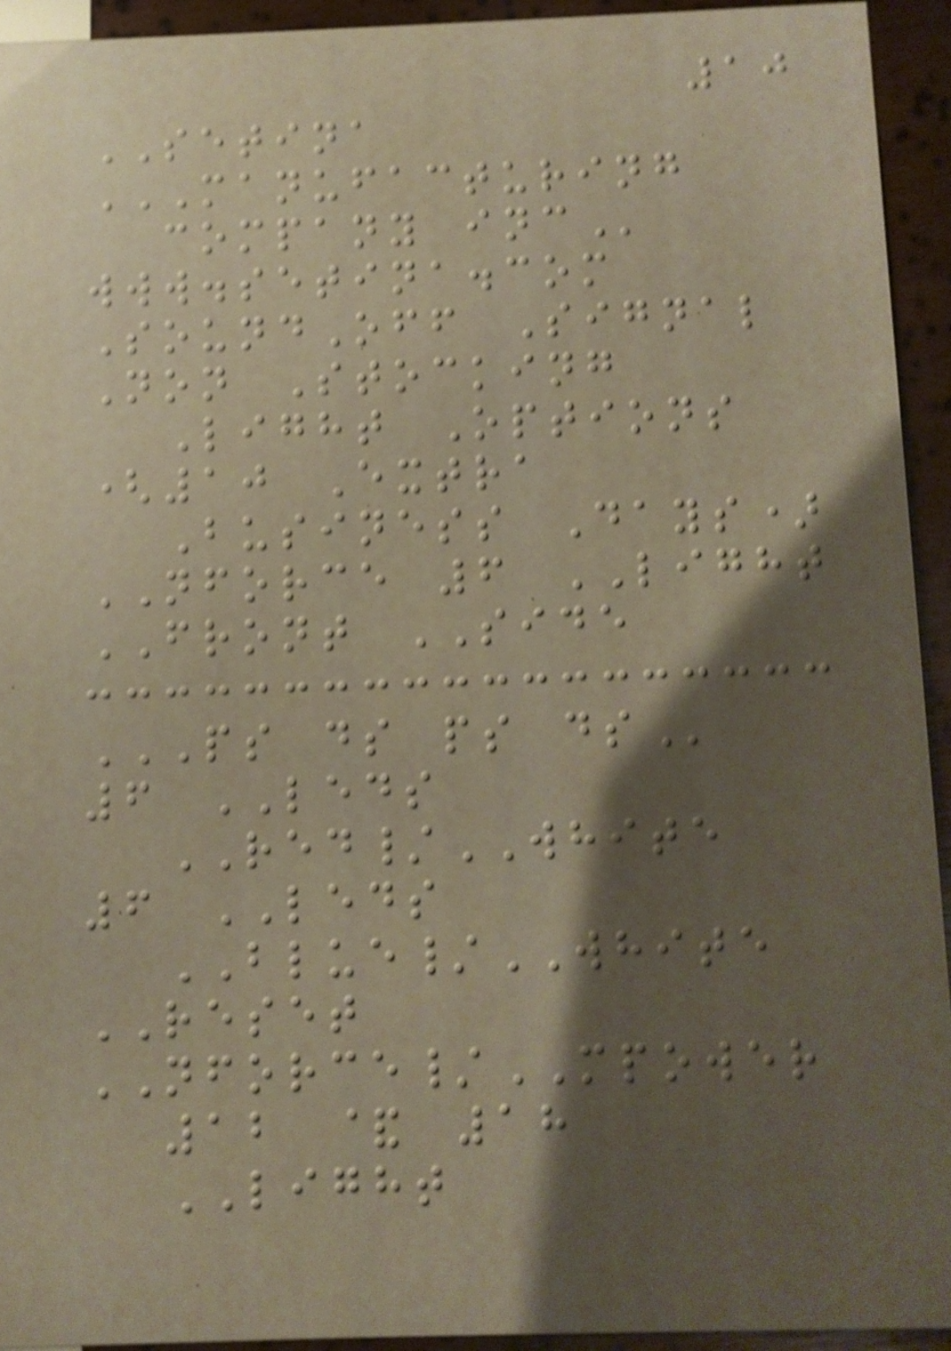10
SETINA
MANUFACTURING
COMPANY INC
www.setina.com
SoundOff Signal
Non Stocking
Light Options
(10 Extra
Business Days)
NFORCE 6 LIGHT
FRONT SIDE
PS DS PS DS
6 LEDS
RED/WHITE
6 LEDS
BLUE/WHITE
RESET
NFORCE/MPOWER
12 & 18
LIGHT
